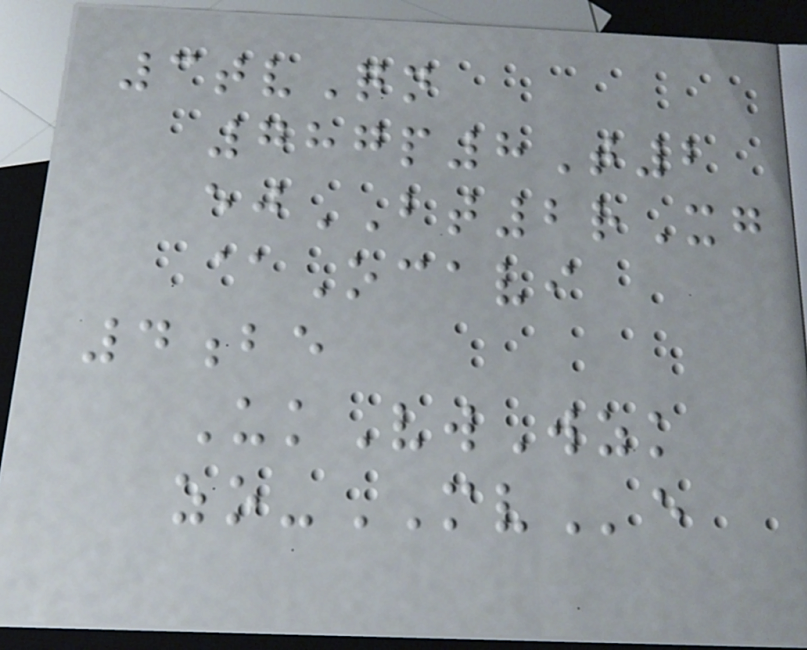3tvQn
787p8T2
ejBT2rXg
@Ocavi
4be
UkVwWzk
zo-MVe
